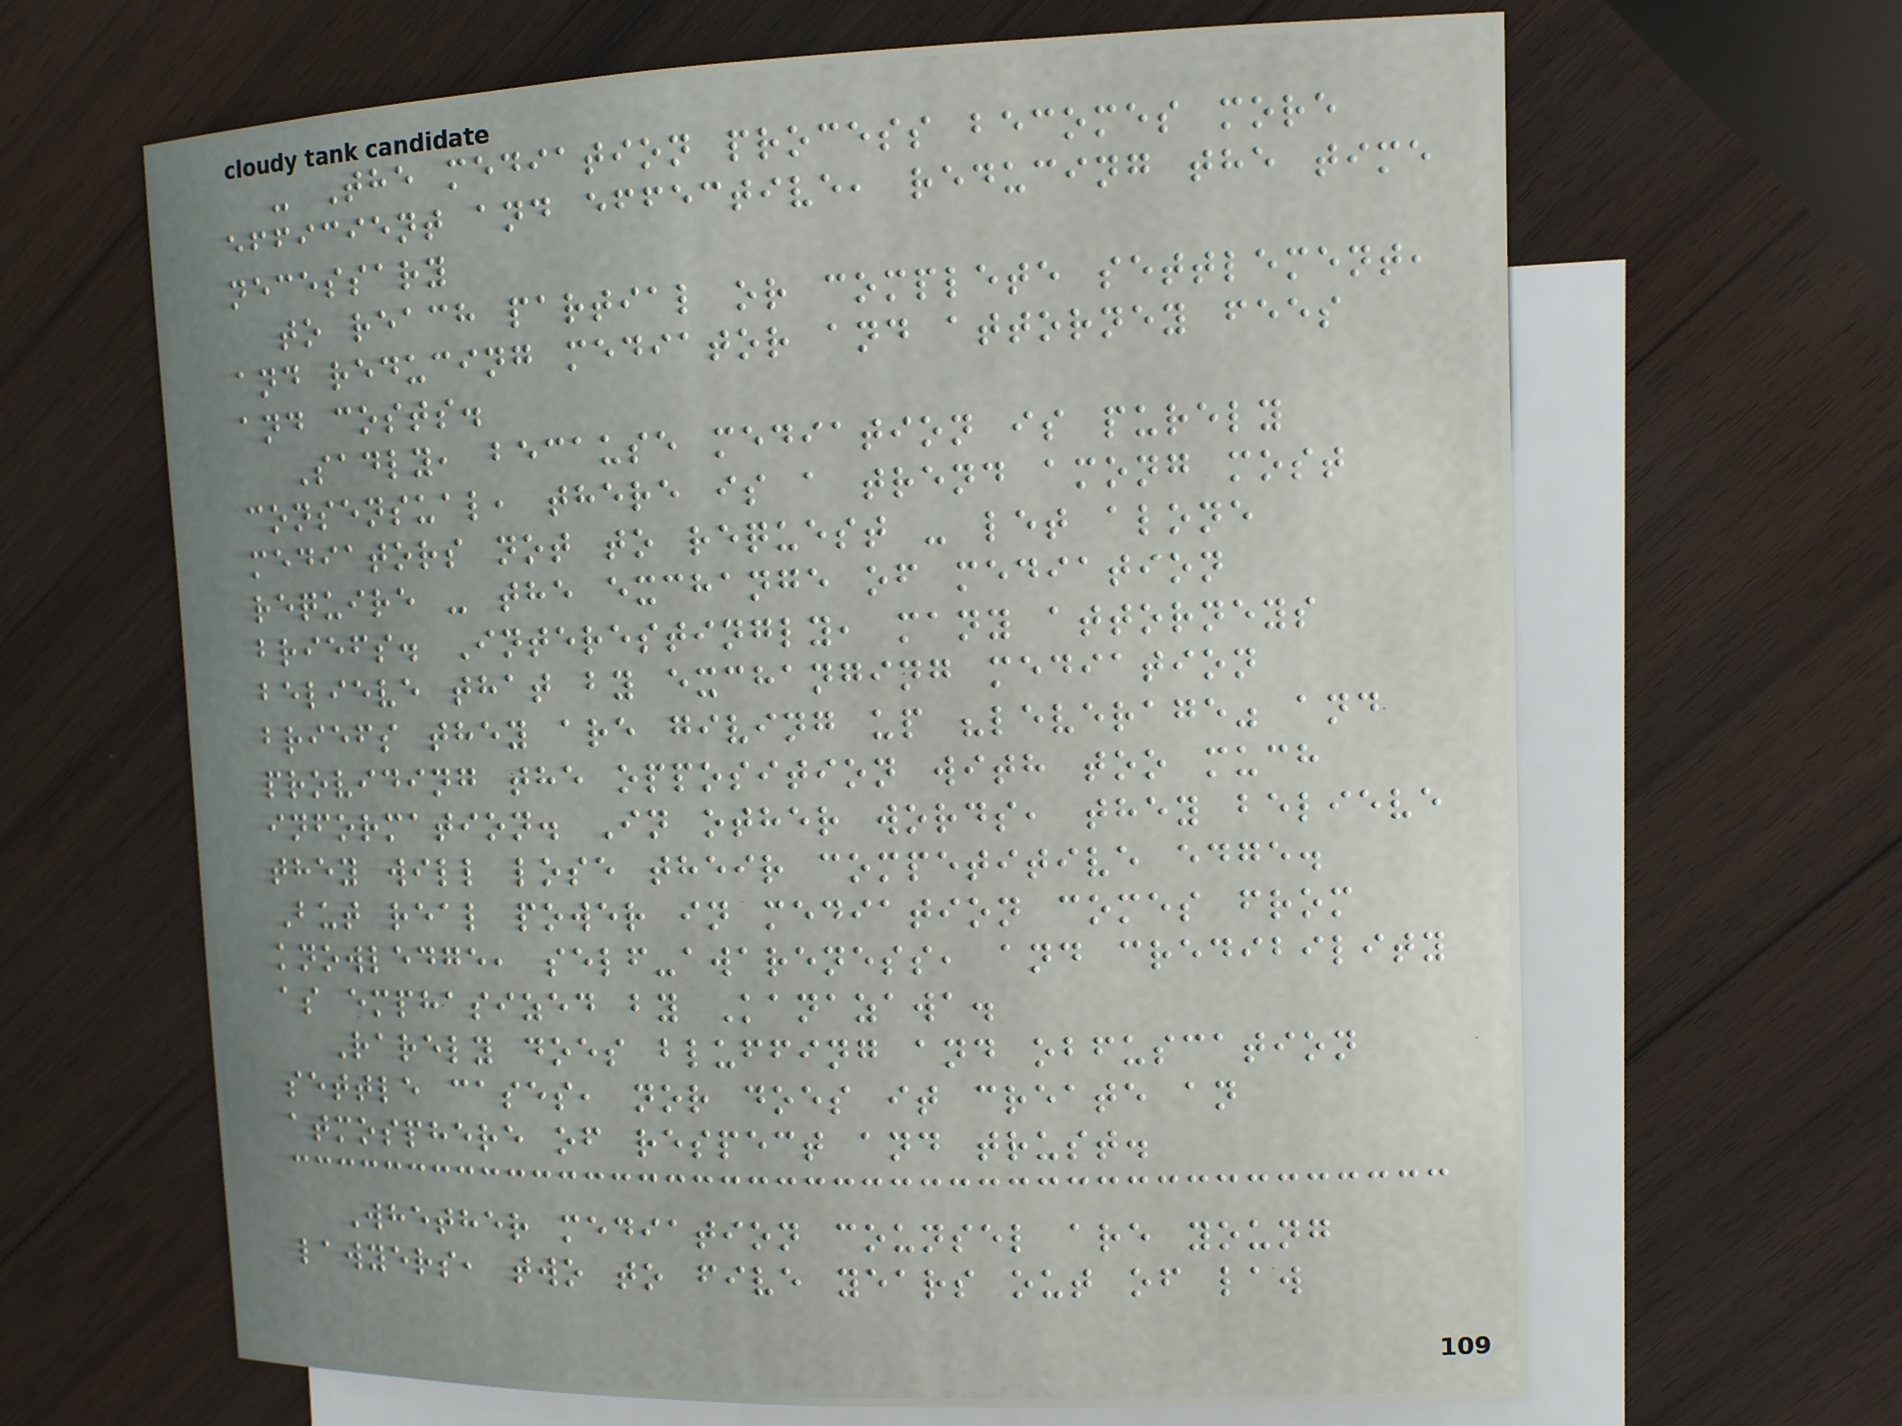- The mediation process becomes more
efficient and effective, reducing the time
necessary
to reach partial or complete settlement,
and reducing mediator and attorney fees
and costs.
Sadly, because mediation is purely
consensual, there is a trend among most
mediators not to request - let alone
require - the exchange of mediation
briefs. Interestingly, many attorneys
believe that by exchanging mediation
briefs they are giving up "leverage" and
providing the opposition with too much
information. In other words, they believe
they will lose their competitive edge.
But real power in mediation comes from
knowledge, self-awareness, and credibility
as emphasized by Kanazawa.
Rarely does bluffing and obfuscation
settle cases, nor does it create an
atmosphere of respect and trust.
Whether mediation counsel are young
lawyers, two to five years out of law
